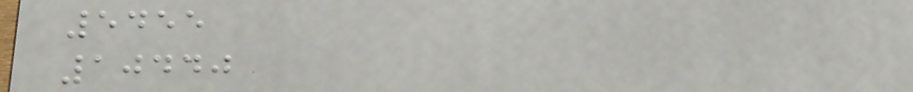5455
10440
